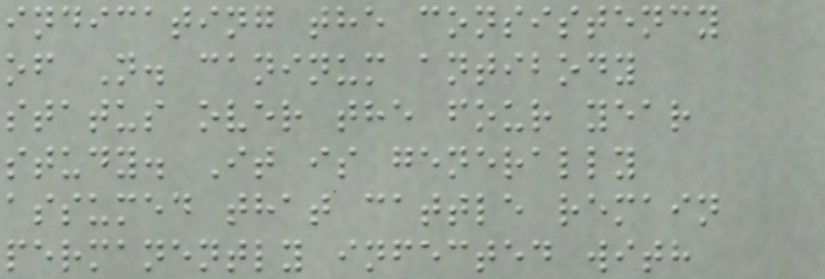indicating the consistency
of N. caninum antibody
status over the four year
study. It is generally
assumed that cattle remain
permanently infected with
